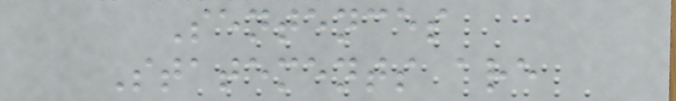Sentences
Statements are
